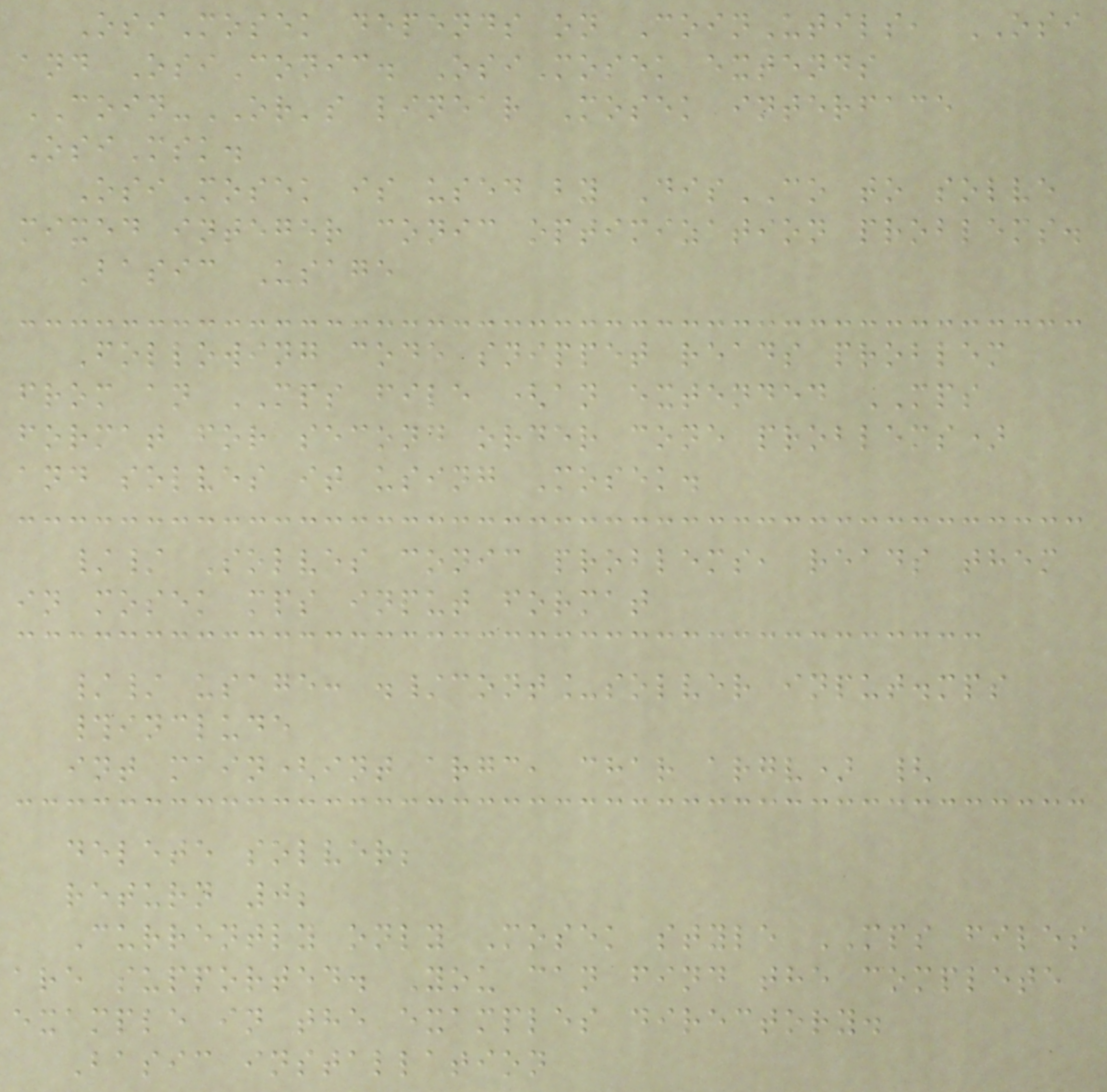OsiMosek depends on CoinUtils, OSI
and OsiConic. OsiMosek extends
COIN-OR's linear Mosek interface
OsiMsk.
OsiMosek is used by DisCO to solve
mixed integer conic optimization problems.
Basic Usage
Following code snippet reads problem
from an MPS file (an extended MPS
format for second order cone problems)
and solves it using Mosek.
// Solves conic problems, reads them
in mosek mps input format
// usage: ./cont_solver input.mps
#include
int main(int argc, char argv) {
delete solver;
return 0;
Currently only Mosek style MPS files
are supported. You can find the complete
example in the examples directory.
Basic installation
